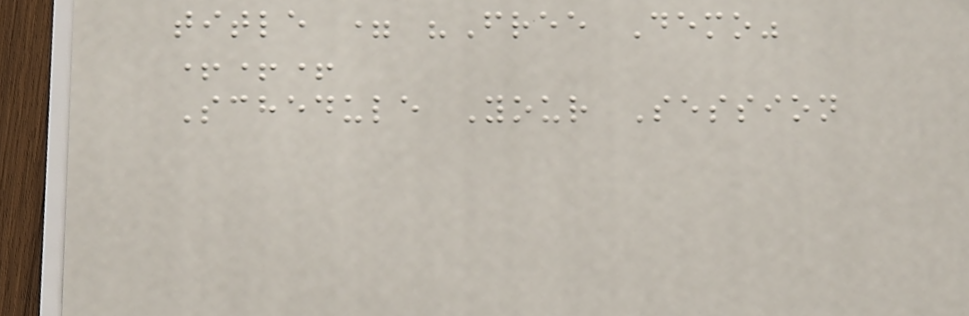title = "Free Demo"
+++
Schedule Your Session
